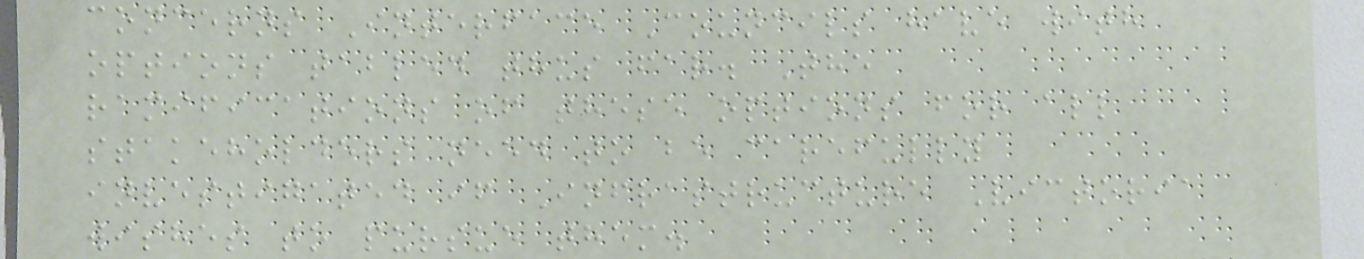concerns Interface Councils have with
options tabled thus far. The
ramifications of these options for all
stakeholders need to be carefully
investigated if Infrastructure Victoria
wishes to pursue them.
